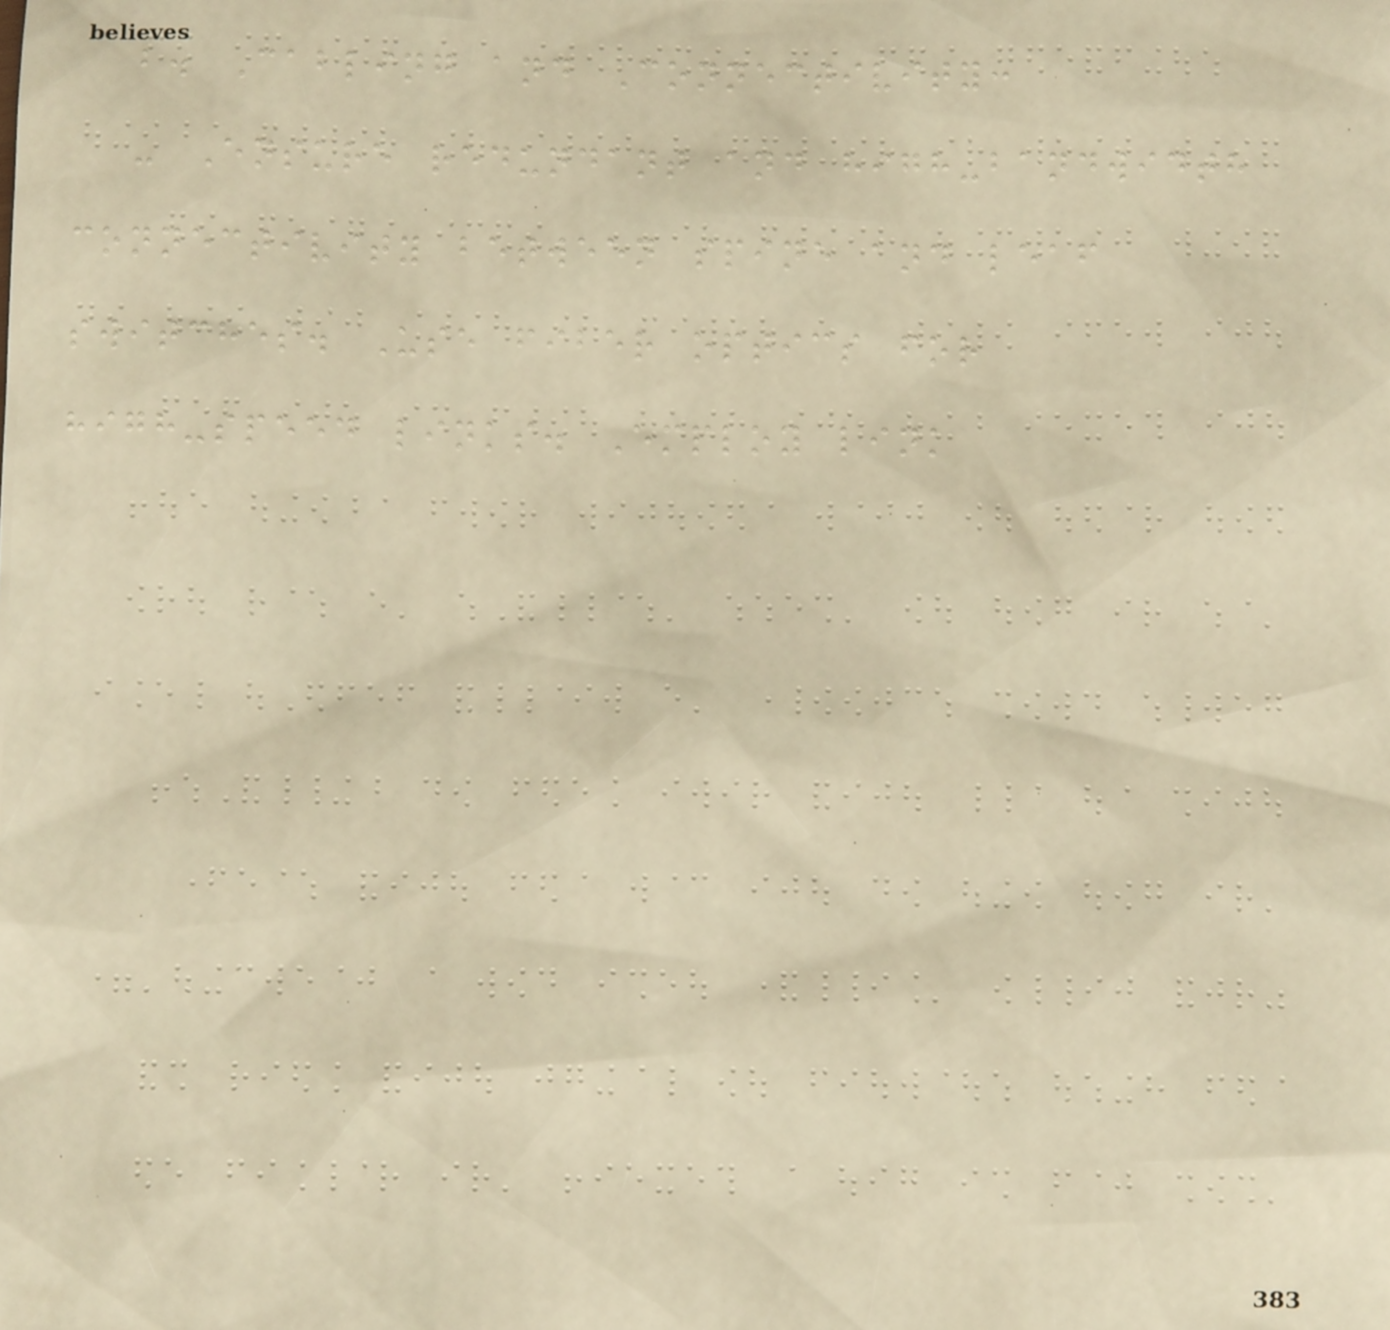b. Cabling and Connectivity:
- Ensure redundant and high-bandwidth
connectivity between spine and leaf
switches. Use fiber optics for
high-speed links. Employ link
